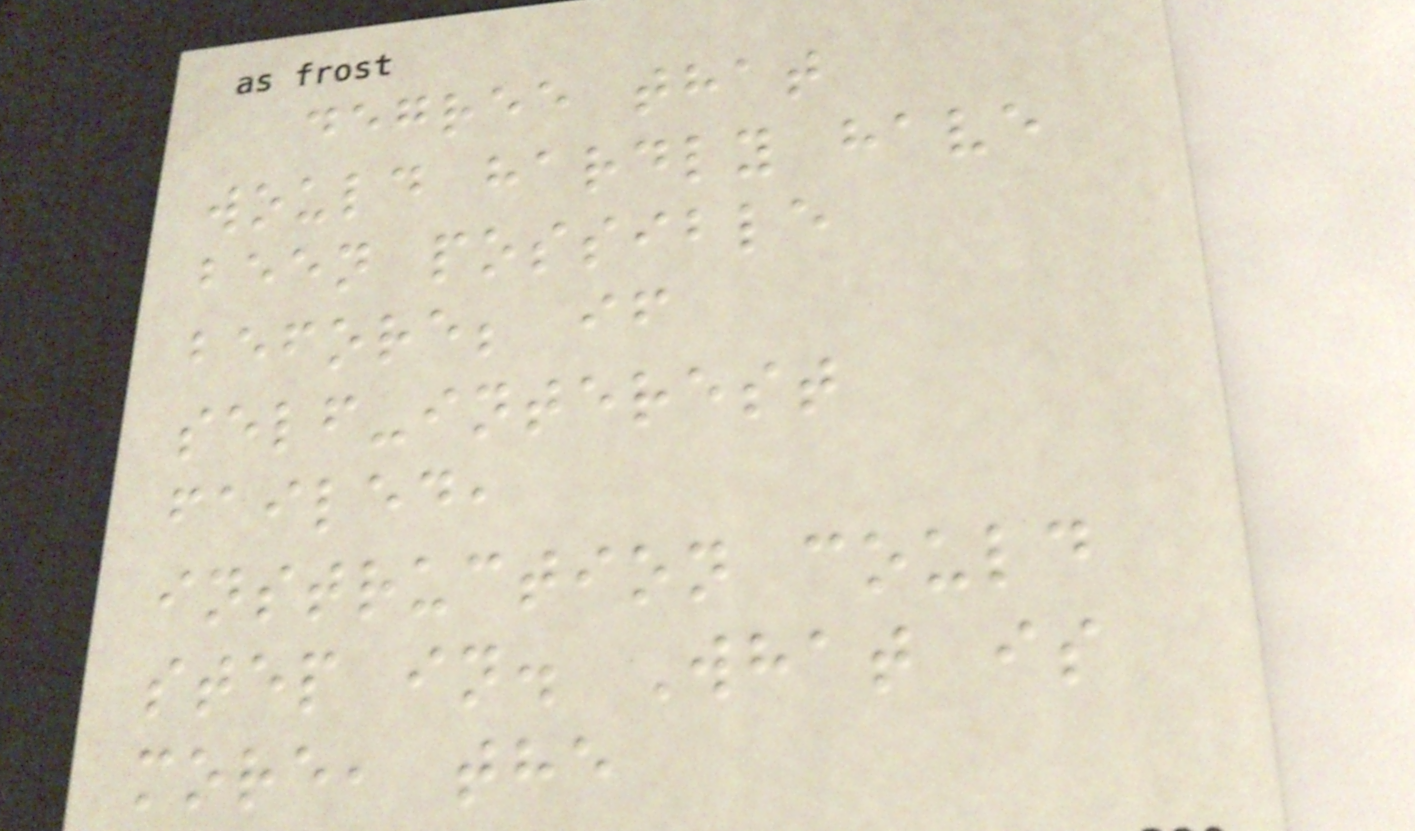degree that
would hardly have
been possible
before; if
self-interest
failed,
instruction could
step in. What is
more, the
